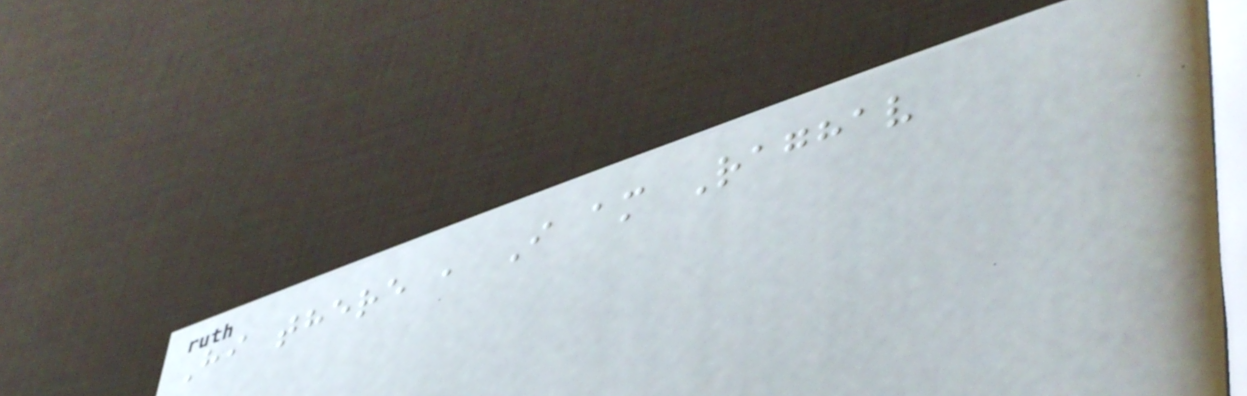Hi there , I am Raghav
